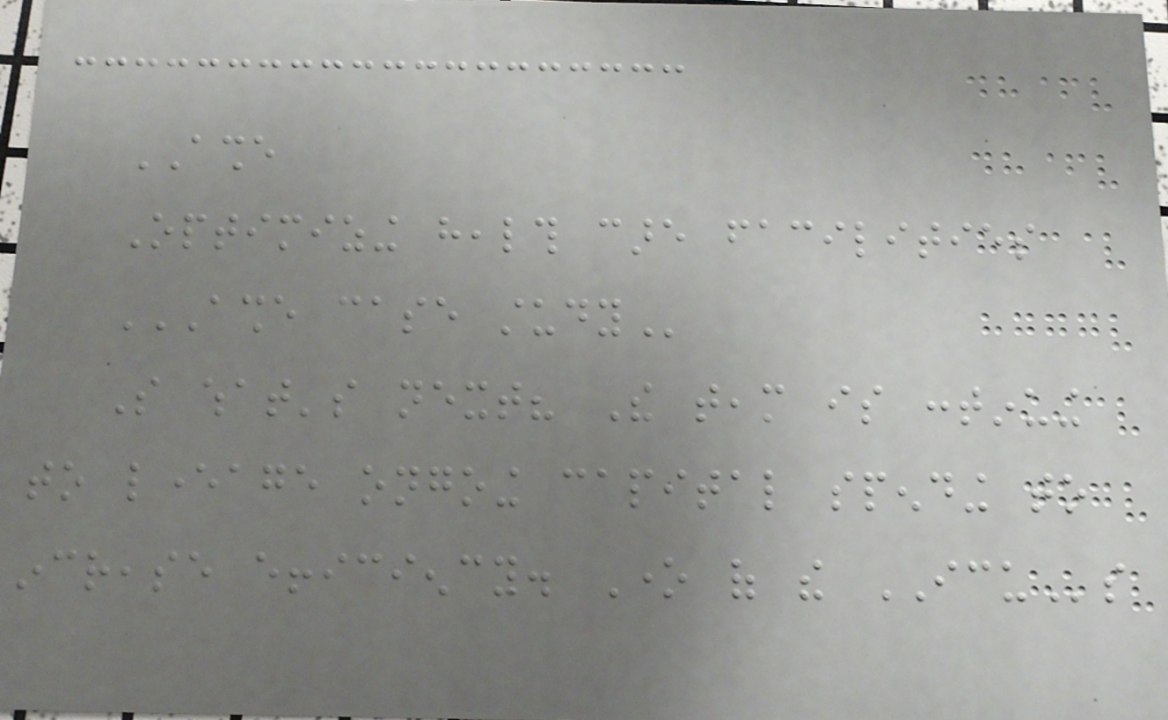ASHE
Optimizing health care facilities
ASHE CASE STUDY
So what's next? The team is continuing
to leverage ongoing capital spending to
increase efficiency. One of the ICUs
